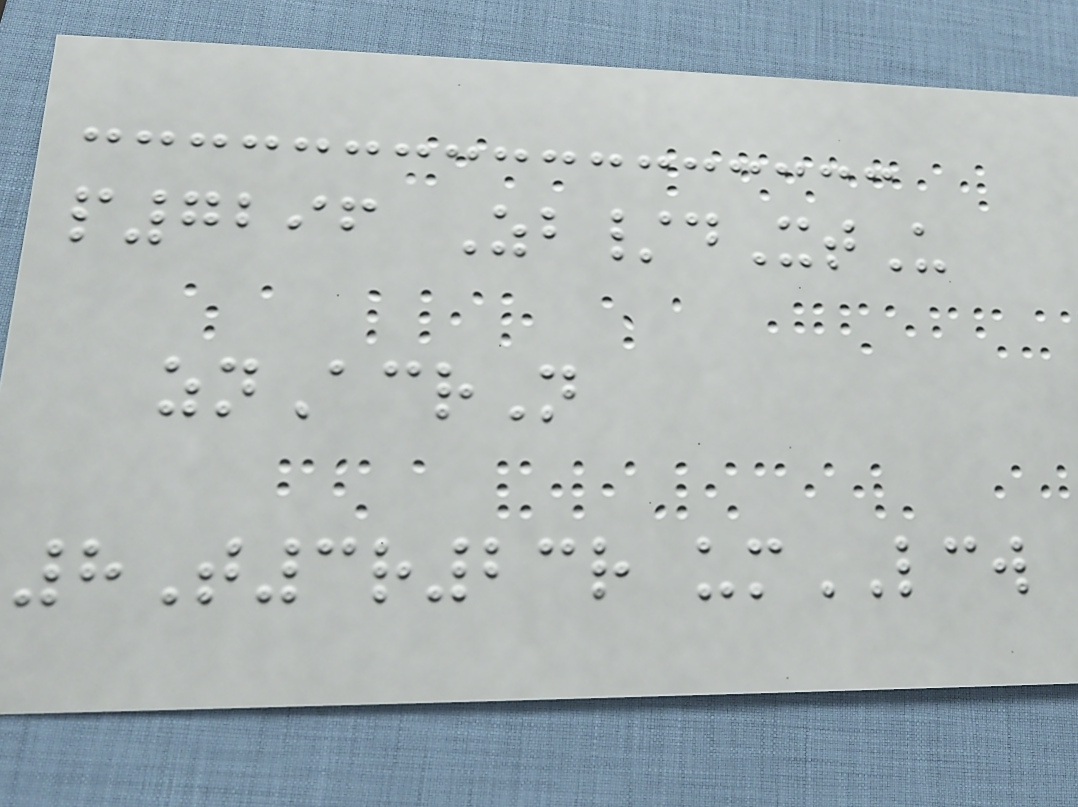p7296 Zb/dXtU
znAcrN
8T3r23r umLCW
